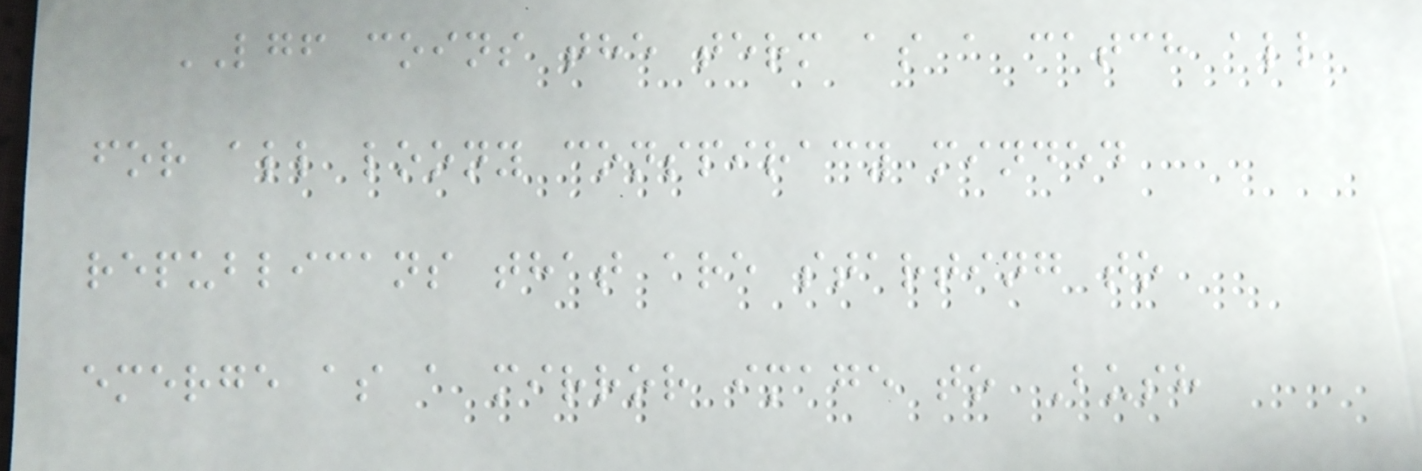LGF coins the term as a catch all
for all loony conspiracy minded
republicans that are starting to
emerge as a mirror image to Bush
